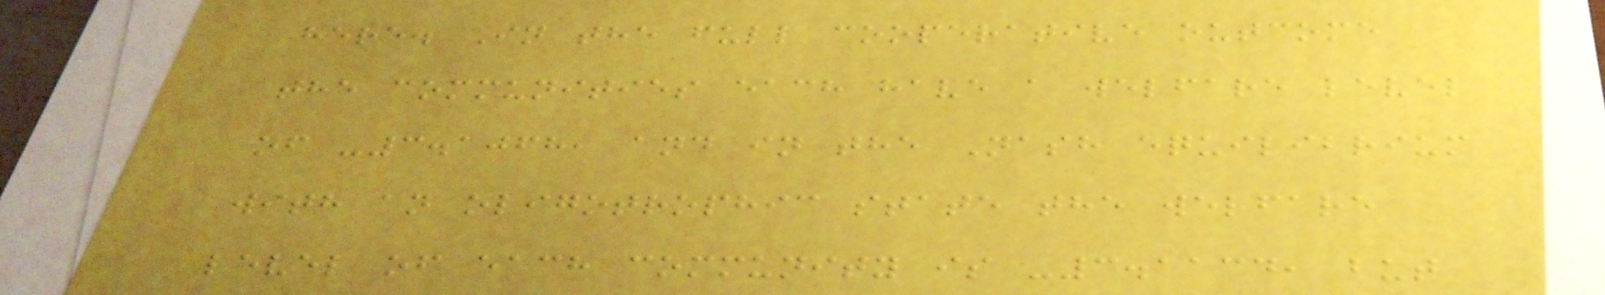here. In the full cooperative outcome
the communities each have a welfare level
of -3.1068, and in the Nash equilibrium
with an oligotrophic state the welfare
level of each community is -3.1134, but
